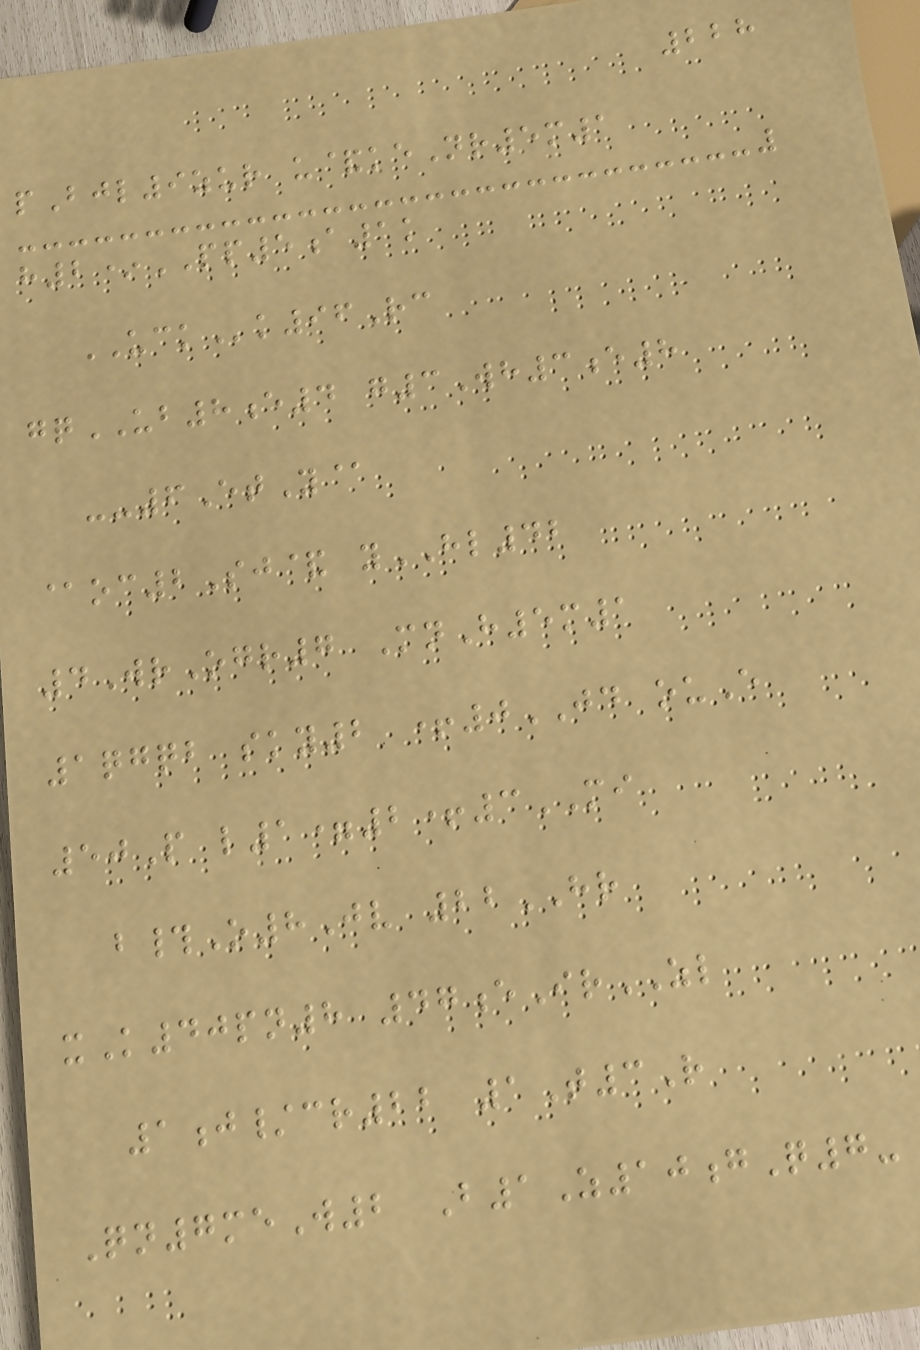228
pBjl9zur u&keNr5m1
h2*PP5a1k
UCKk96Rc
gqUB8e4 g3Wh3e8
--6EtY@
@oc2Sj& yHL42
4WrOgr7 MnH5m1
1qgqb sky2 +0JD ouE
50P l1=2+3MI
b#O8Jv 22HR
xK40pn8 47eIrZL
1j/cr22 1T3R
Qn7meW2 B1Z10gQ7-
